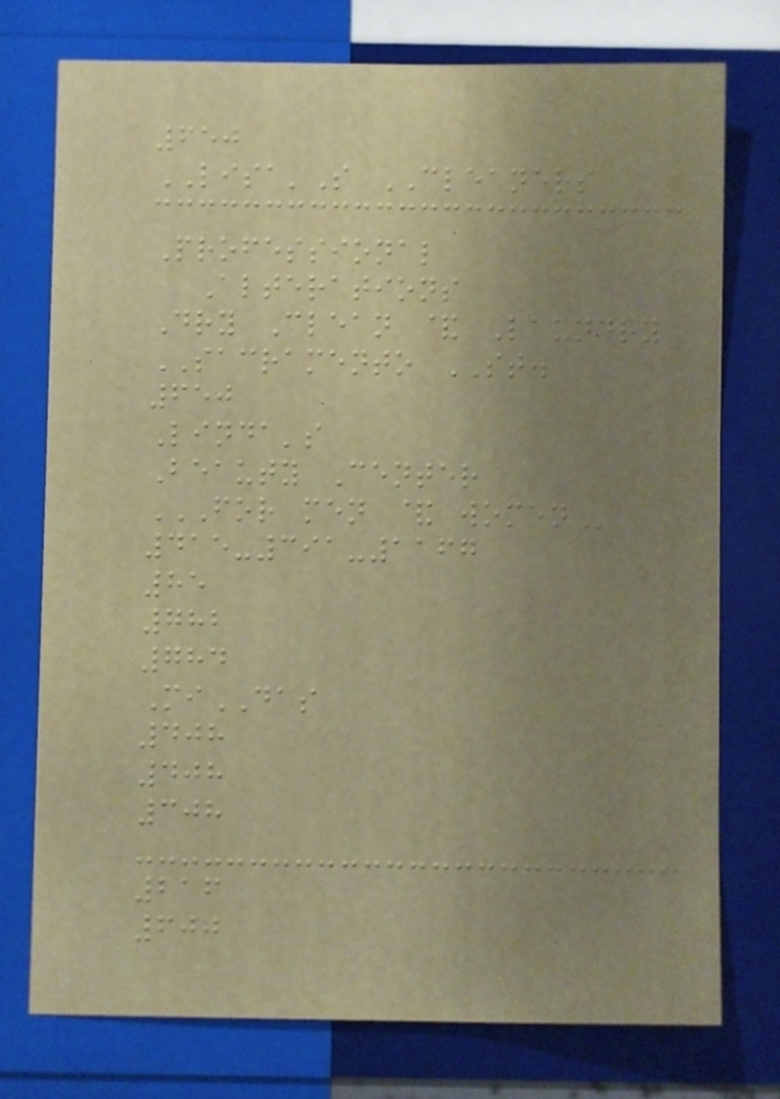650
LISA'S CLEANERS
Professional
Alterations
Dry Clean & Laundry
SACRAMENTO ST.
650
Linda's
Beauty Center
FOR MEN & WOMEN
415-391-1167
85
782
784
MiDAS
408
408
308
216
600
